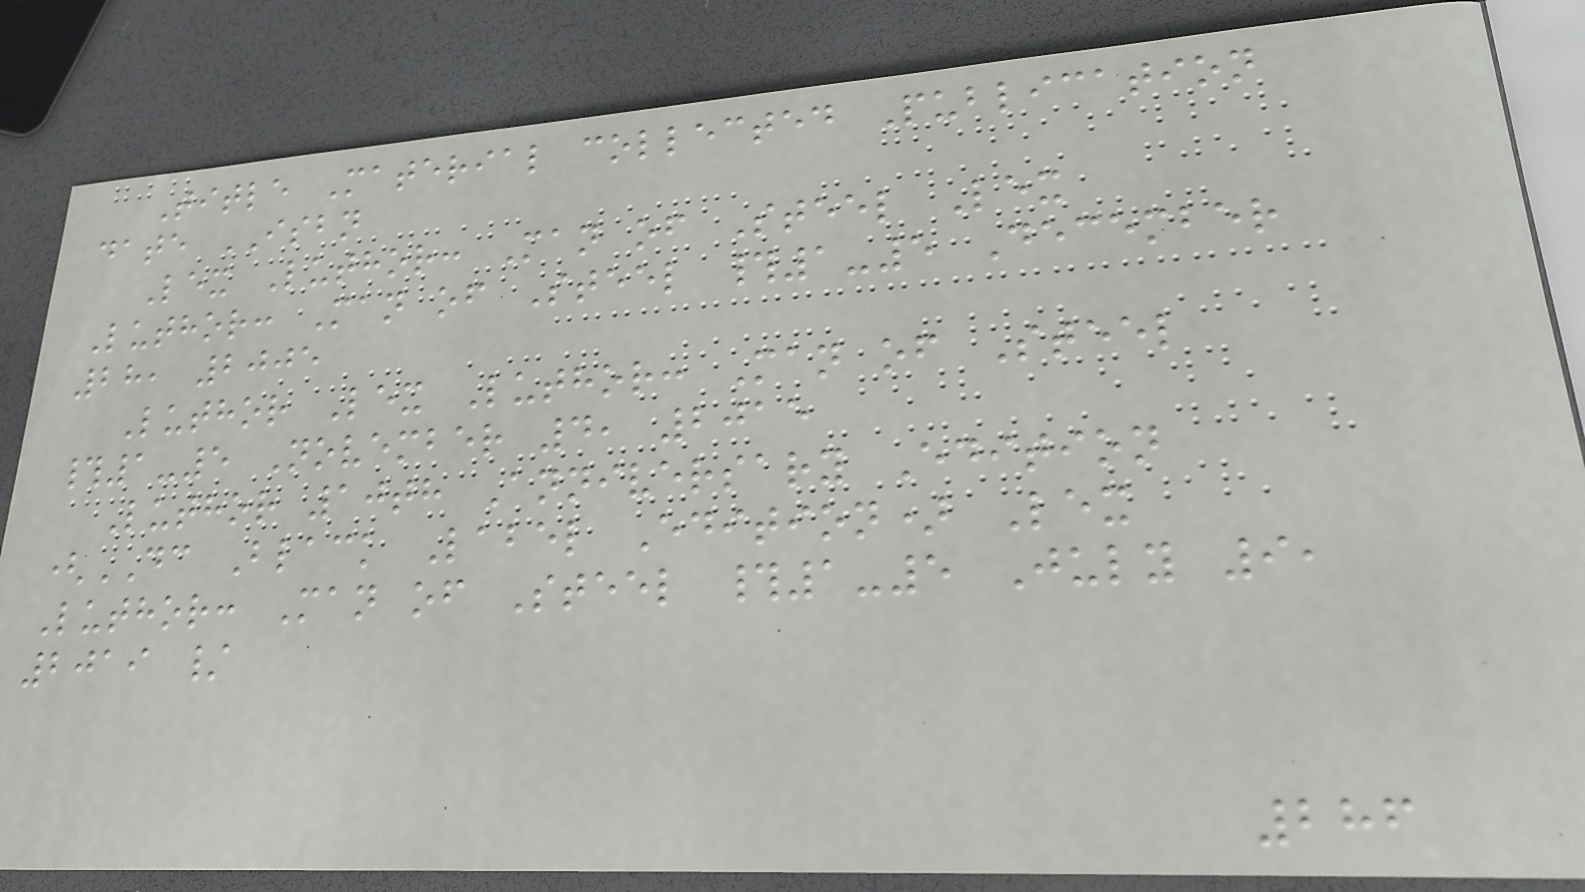Title Material collected Publication
date ISBN
Lex Luthor: Man of Steel Lex
Luthor: Man of Steel #1-5 December
28, 2005
Luthor Lex Luthor: Man of Steel
#1-5 November 4, 2015
Luthor 10th Anniversary Edition
(DC Black Label Edition) Lex
Luthor: Man of Steel #1-5 July 9,
2019 /
286
